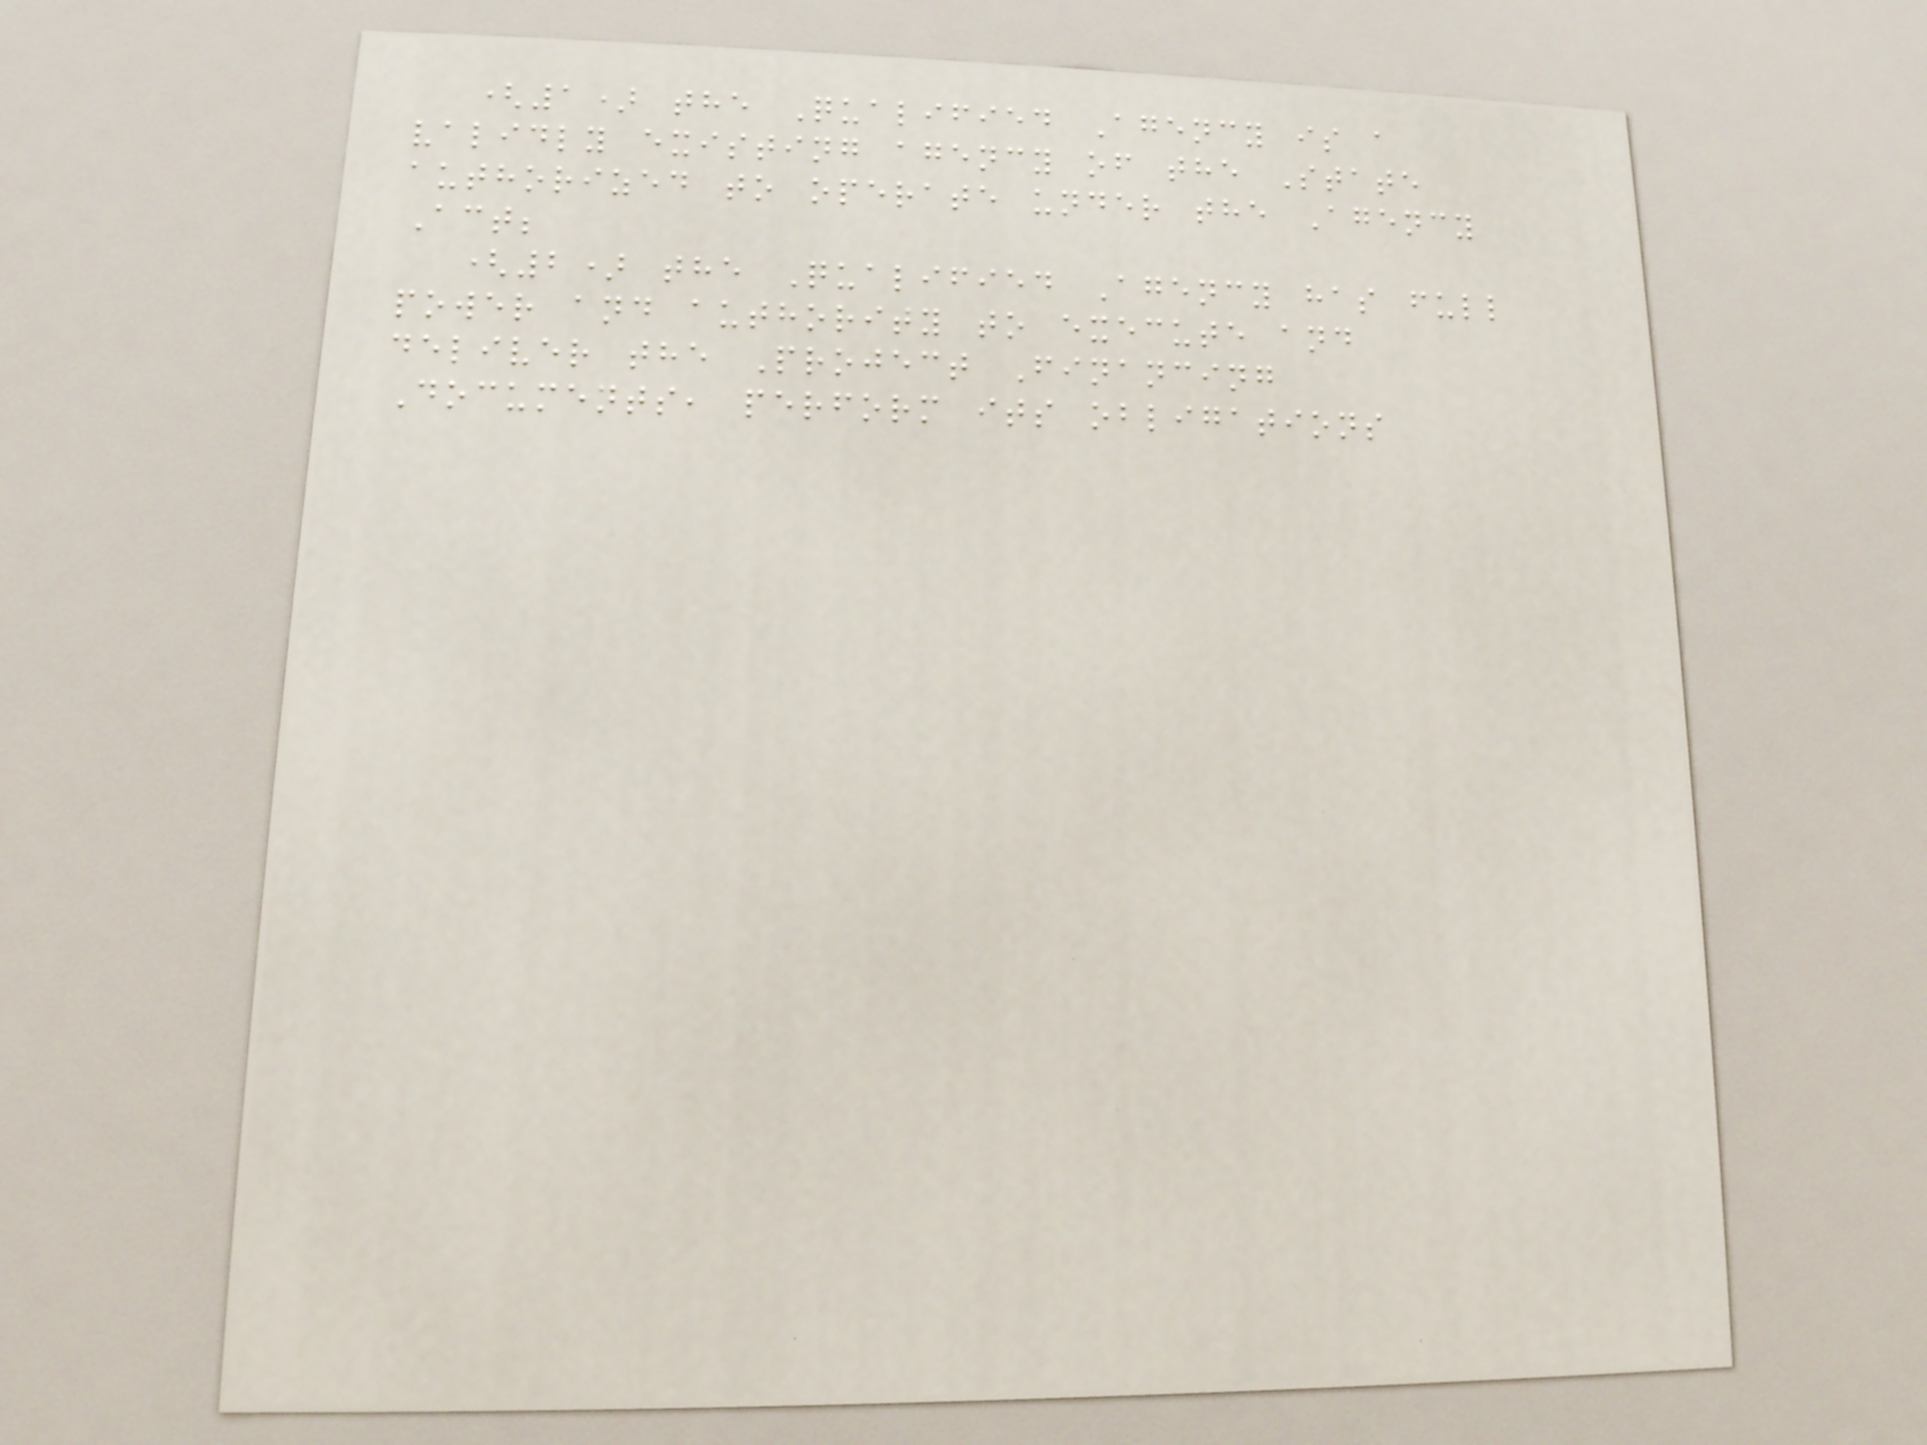(1) the Qualified Agency is a
validly existing agency of the State
authorized to operate under the Agency
Act;
(2) the Qualified Agency has full
power and authority to execute and
deliver the Project Financing
Documents, perform its obligations
